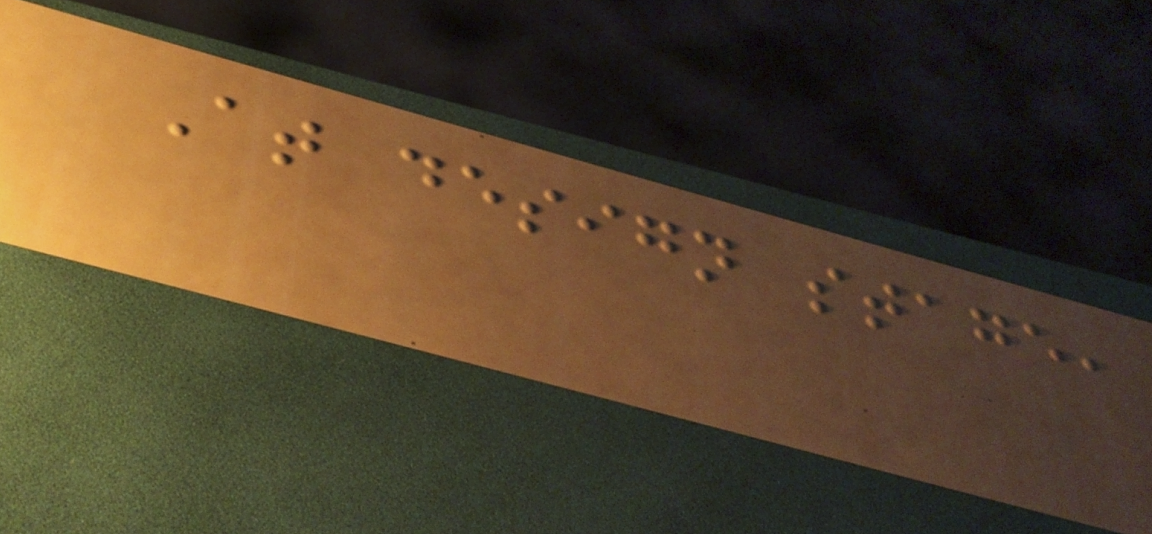At design stage,
